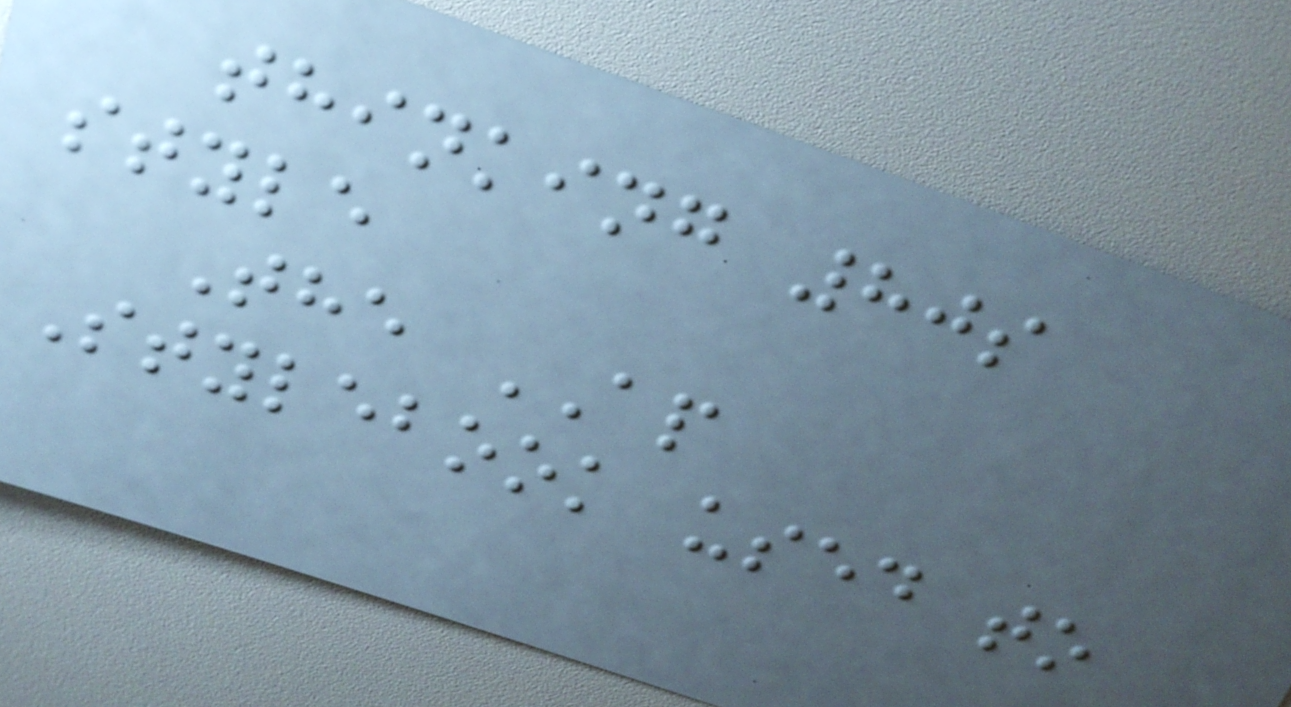thinking 80s
style
The AP
Stylebook used to
